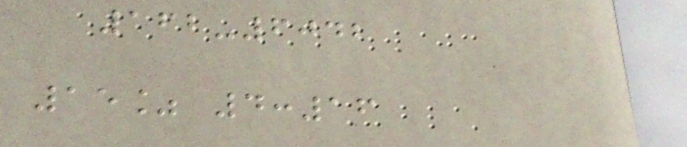162-6042
15% 4:16
